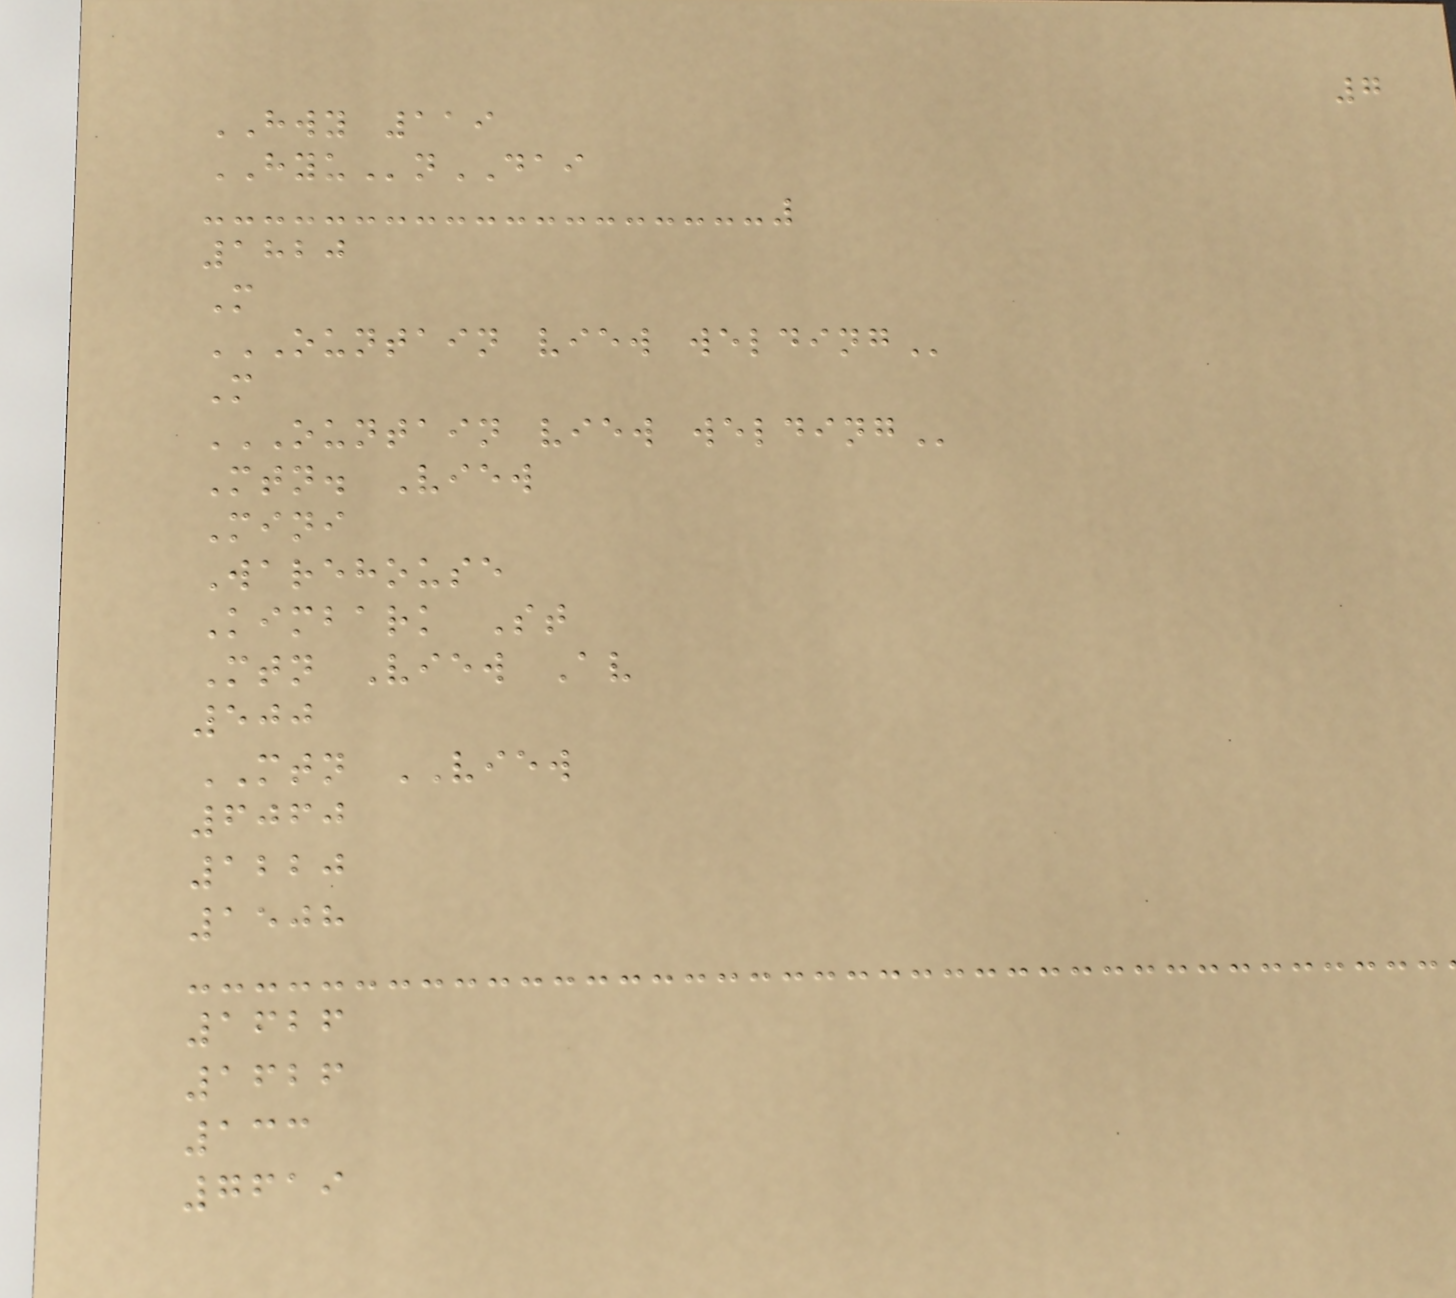7
HWY 119
HYUnDAI
1820
M
OUNTAIN VIEW WELDING
M
OUNTAIN VIEW WELDING
Mtn. View
Mini
Warehouse
Kimbark St
Mtn View Av
500
MTN VIEW
6060
1220
1508
1626
1626
133
7619
